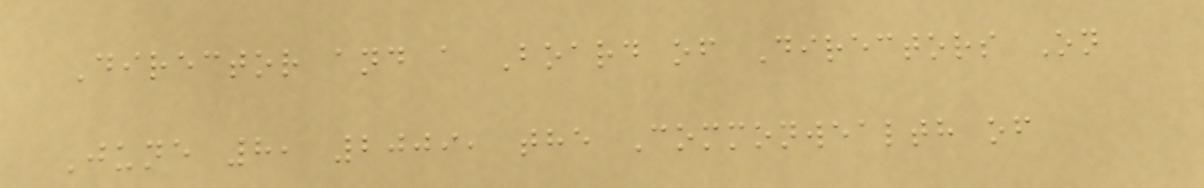Director and a Board of Directors On
June 8, 2009, the Commonwealth of
